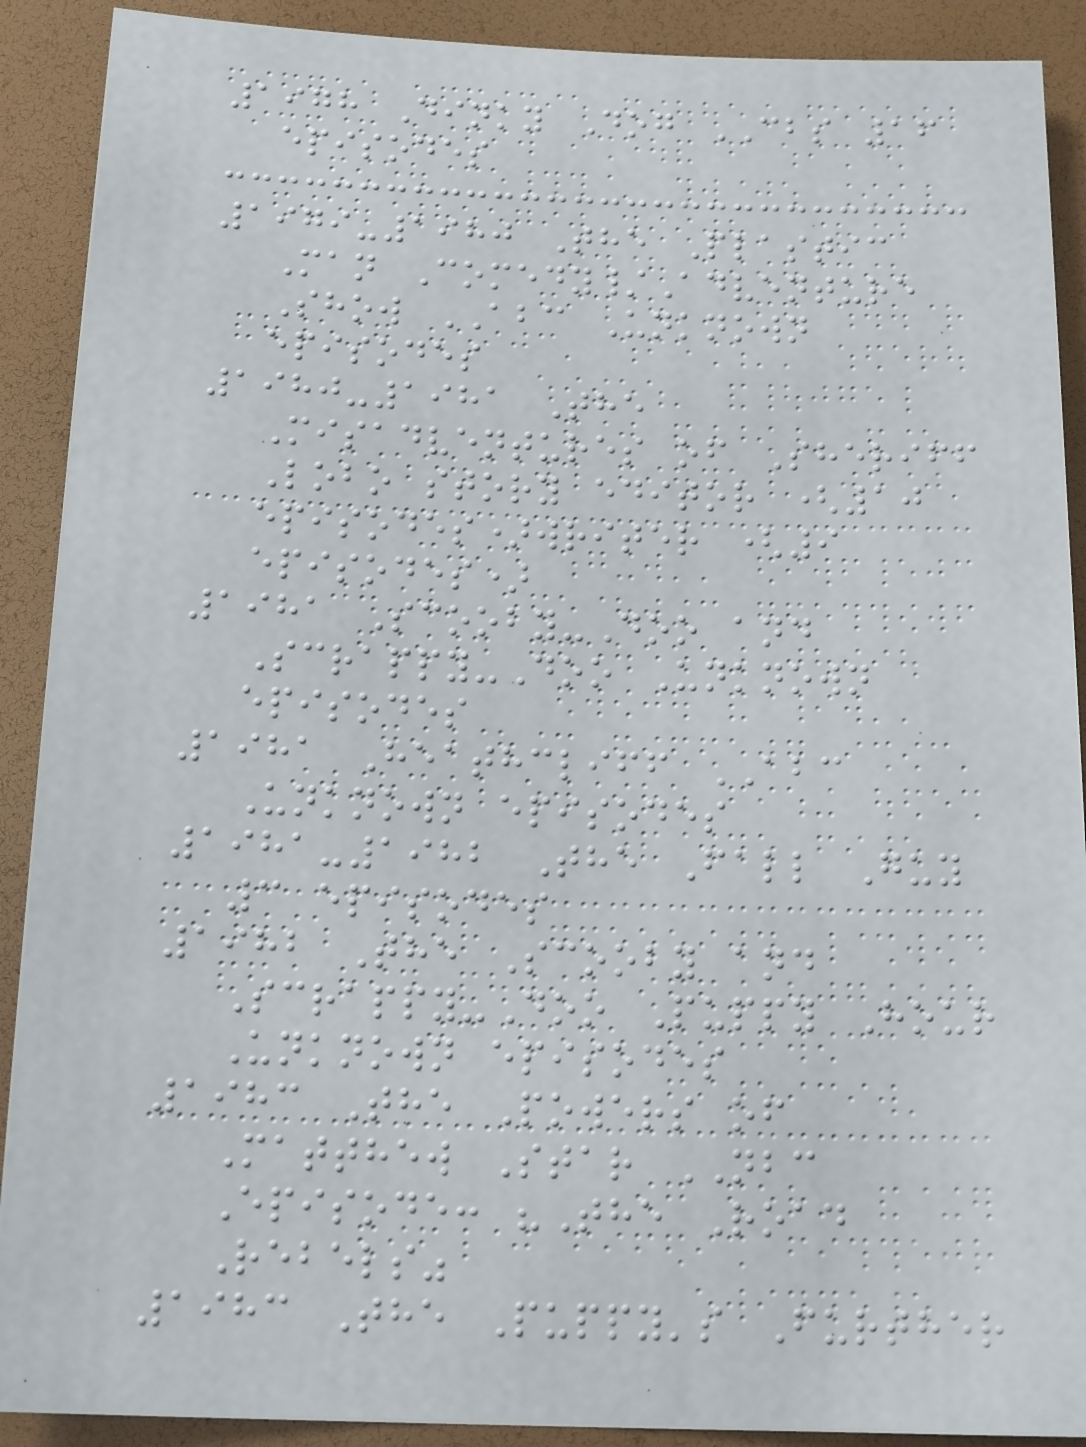1978 Dinky Dog CBS 16
episodes
1979-1980 The Plastic
Man Comedy/Adventure
Show ABC Unknown
episodes
1980-1981 The
Misadventures of Sheriff
Lobo story editor (10
episodes)writer (9
episodes)
1981 Scooby-Doo and
Scrappy-Doo Unknown
episodes
1981 Heathcliff ABC
Unknown episodes
1981-1982 The Fall Guy
3 episodes
1982 The Scooby and
Scrappy-Doo Puppy Hour
Unknown episodes
1983 The Powers of
Matthew Star NBC
Episode: "The Road
Rebels"
1983 The Puppy's Further
